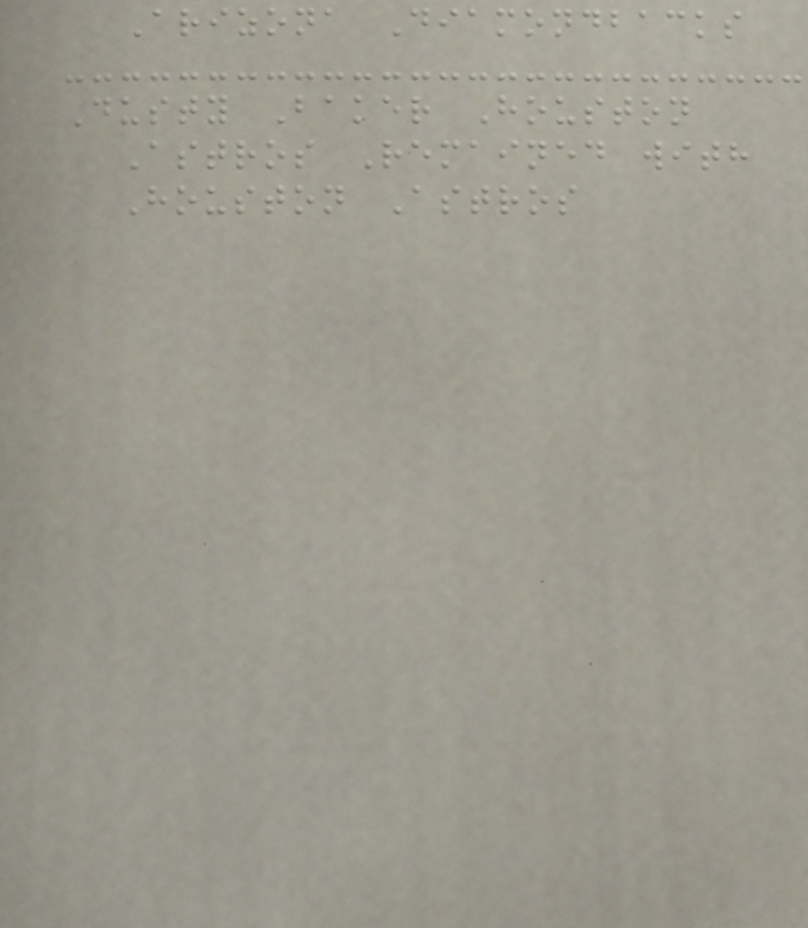Arizona Diamondbacks
Dusty Baker Houston
Astros Remained with
Houston Astros
